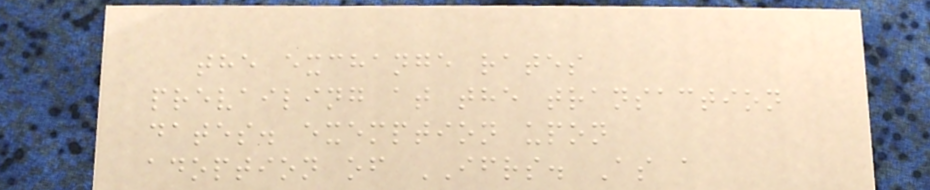the exchange rates
prevailing at the transaction
dates. exemption upon
adoption of IFRS. As a
